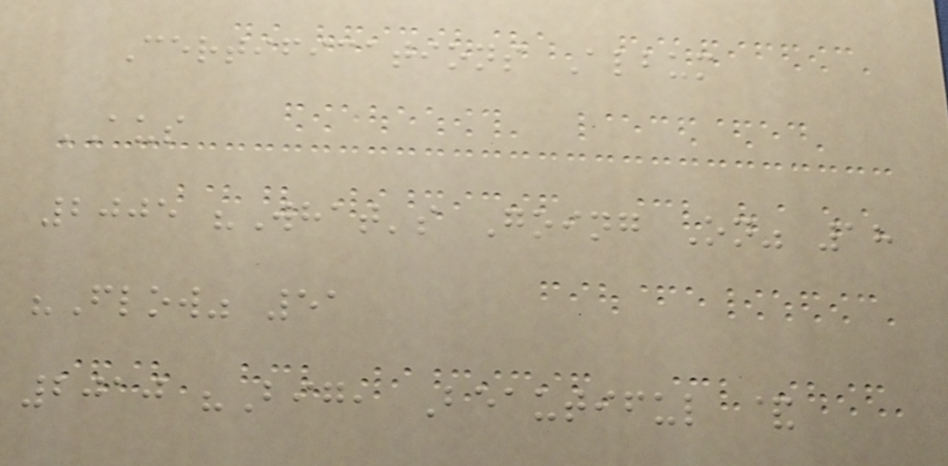Certifications Album
AUS
2005 "What's Going On" 18
"Flow" 51
2010 "Big, Beautiful &
